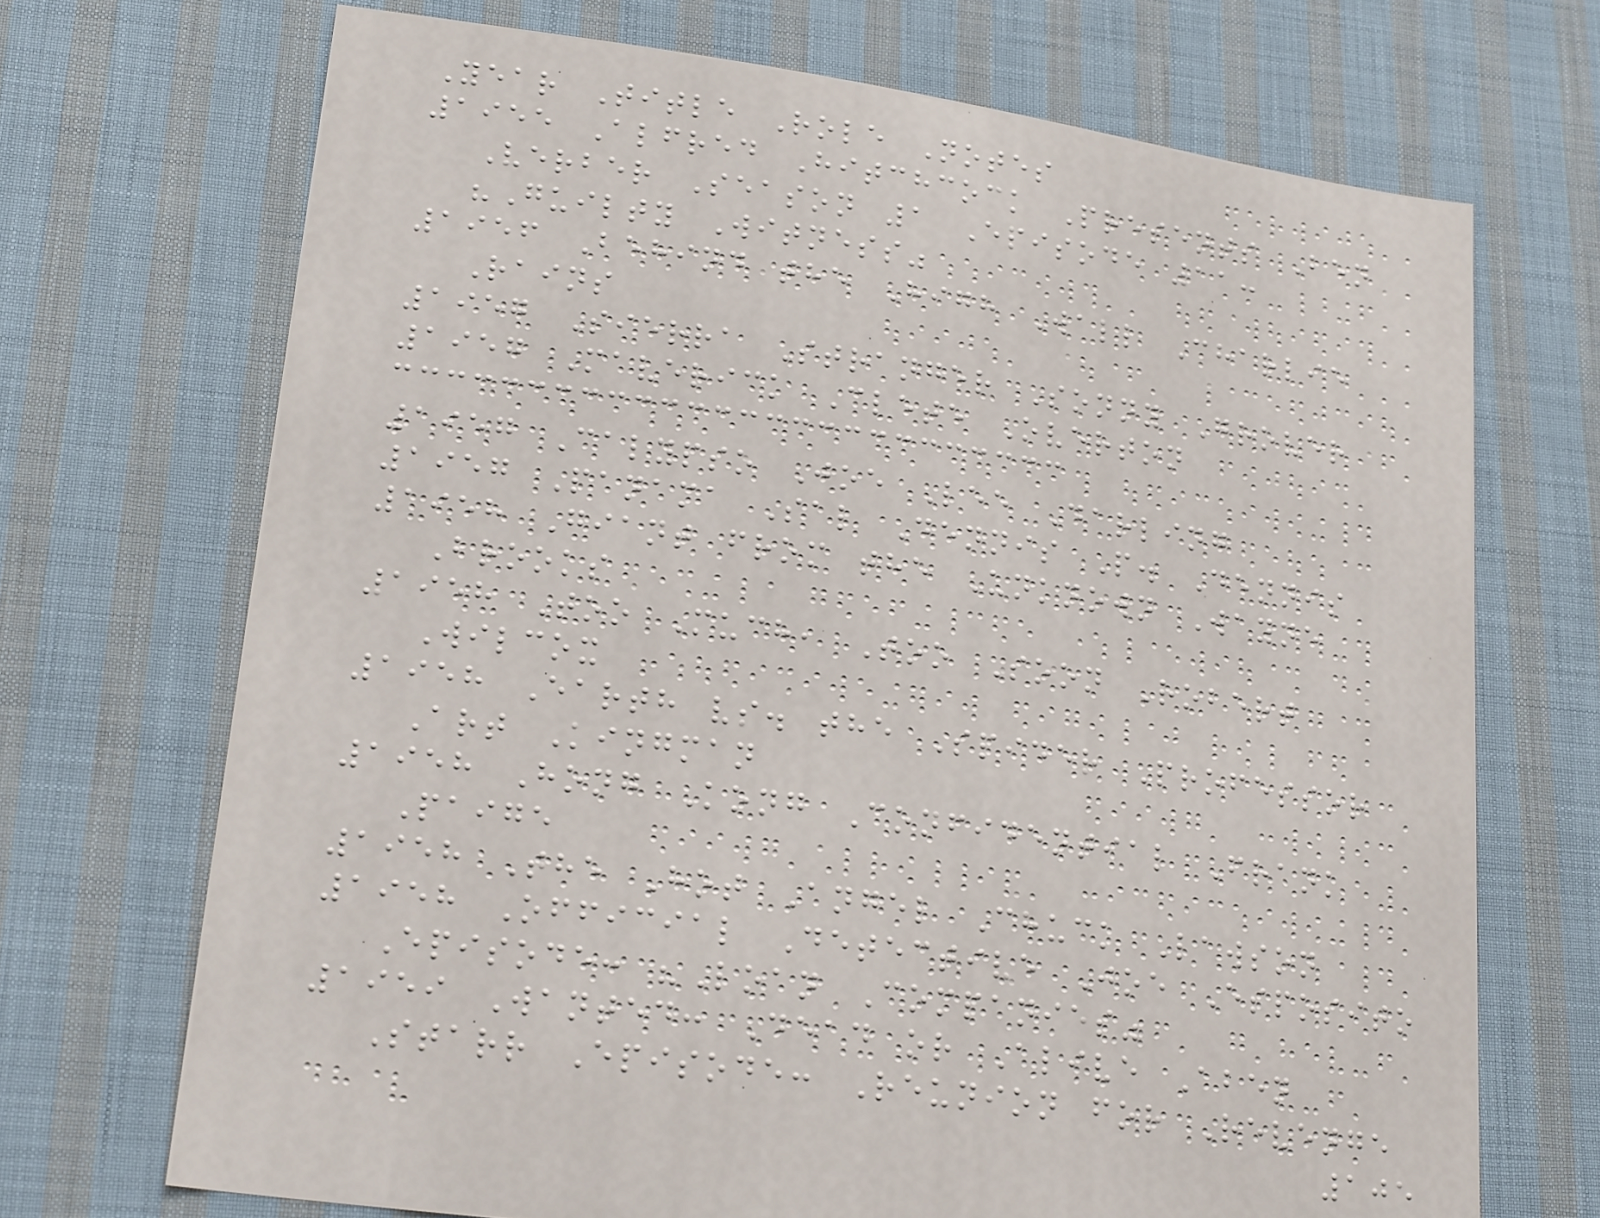Year Title Role Notes
1955 Alfred Hitchcock Presents Ben
Verber Season 1 Episode 11:
"Guilty Witness"
1956 Behind the High Wall Charlie
Rains
1957 Sierra Stranger Sonny Grover
1957 Maverick Clete Overton
1957 Calypso Joe Lee Darling
1957 Panama Sal Dennis P. Dennis
1958 Giant from the Unknown Wayne
Brooks
1958 Too Much, Too Soon Robert
Wilcox
1958 Earth vs. the Spider Professor
Art Kingman
1958 Hong Kong Confidential Frank
Paige
1958 The Hot Angel Chuck Lawson
1958 Official Detective Joe Esposito
Episode: "Loan Companies"
1959 Wanted: Dead or Alive Aben
Starr Episode: Reunion for Revenge
105
